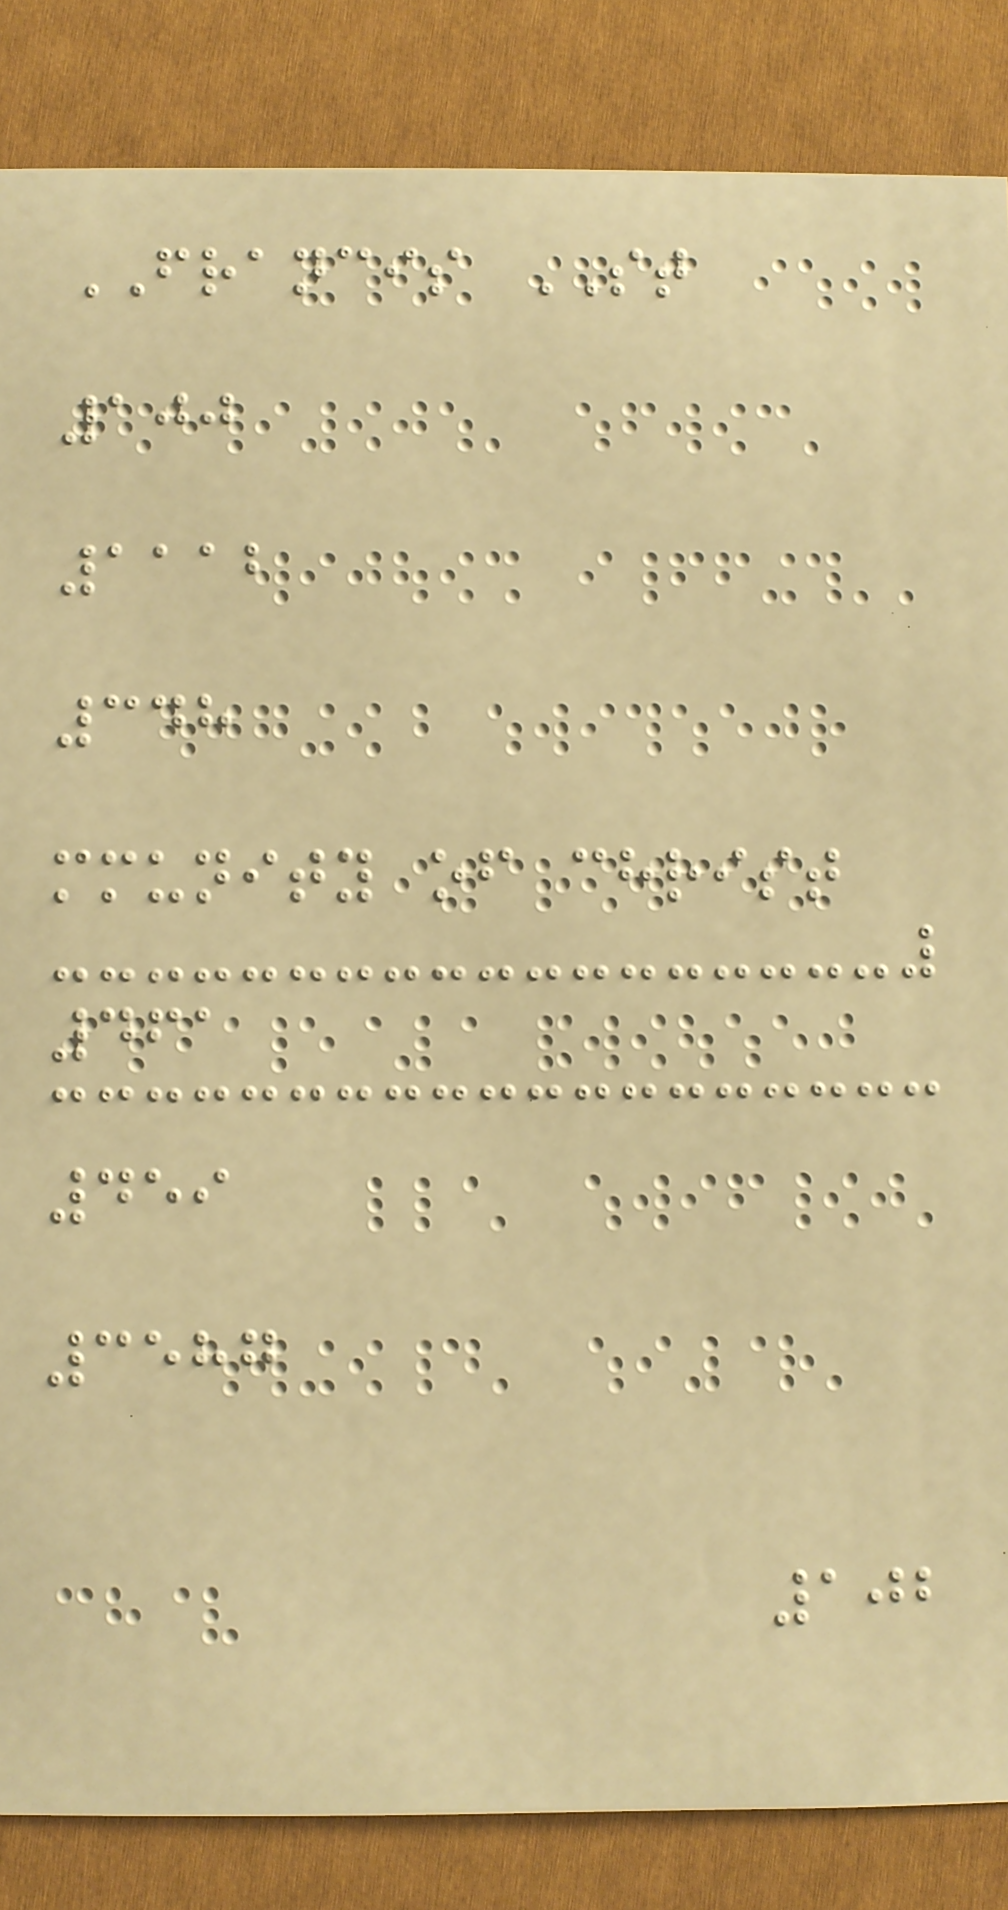FRANCIS ST
100
1112
348
mmunity of christ
461
459
3587
102
